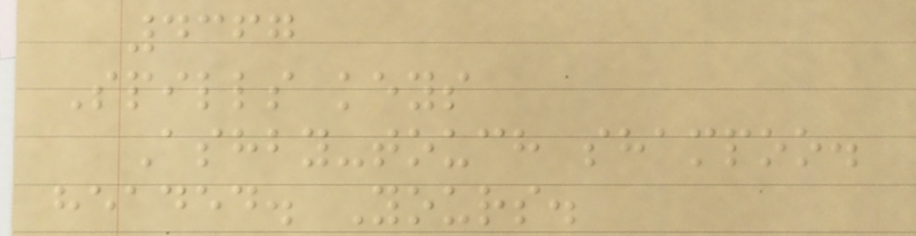4367
Spills keys
Ashby-touch shampoo.
headed. Yours.
